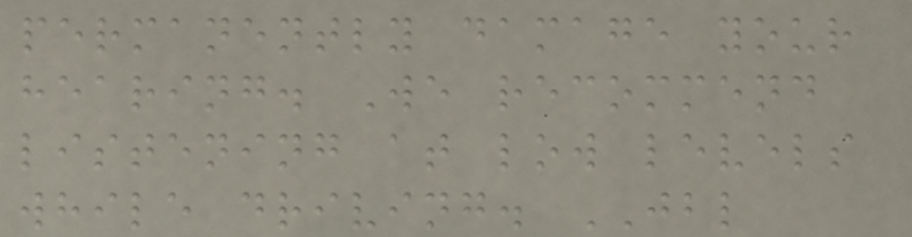permanently damage your
hearing. We recommend
listening at low levels
while driving. JBL
